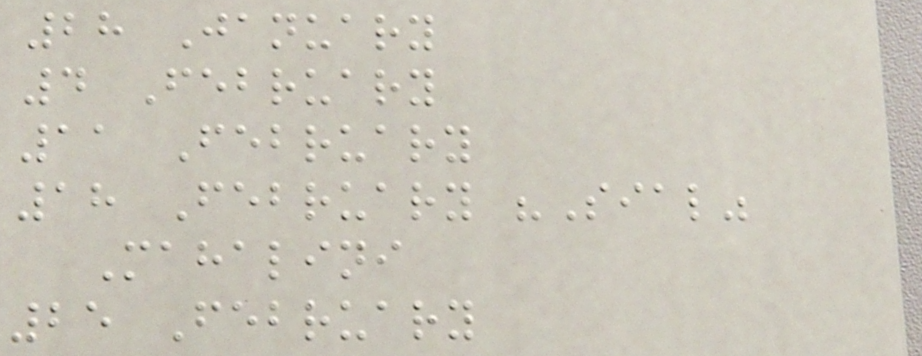28 January
4 February
11 February
18 February "Sial"
Mahalini
25 February
